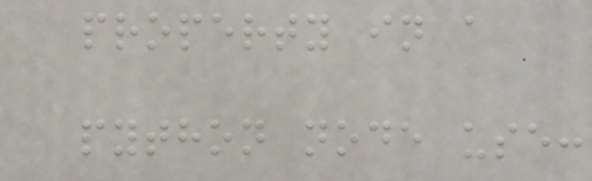property in a
python node use:
